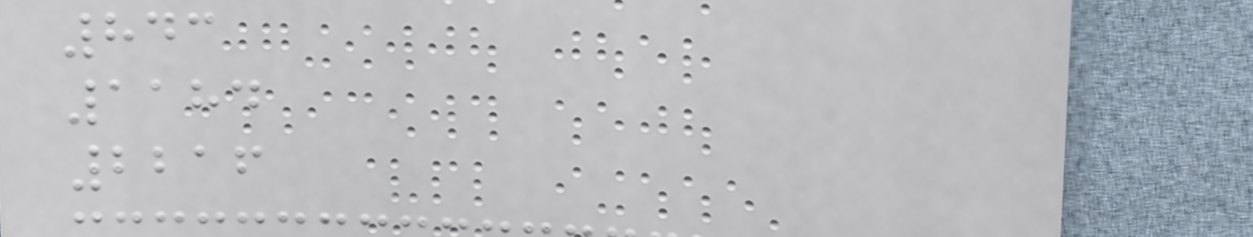843
1184
2216
